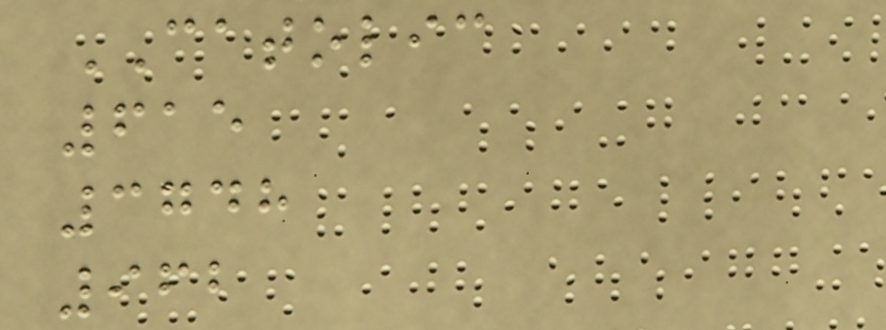CATOLIC
615
3748
962
